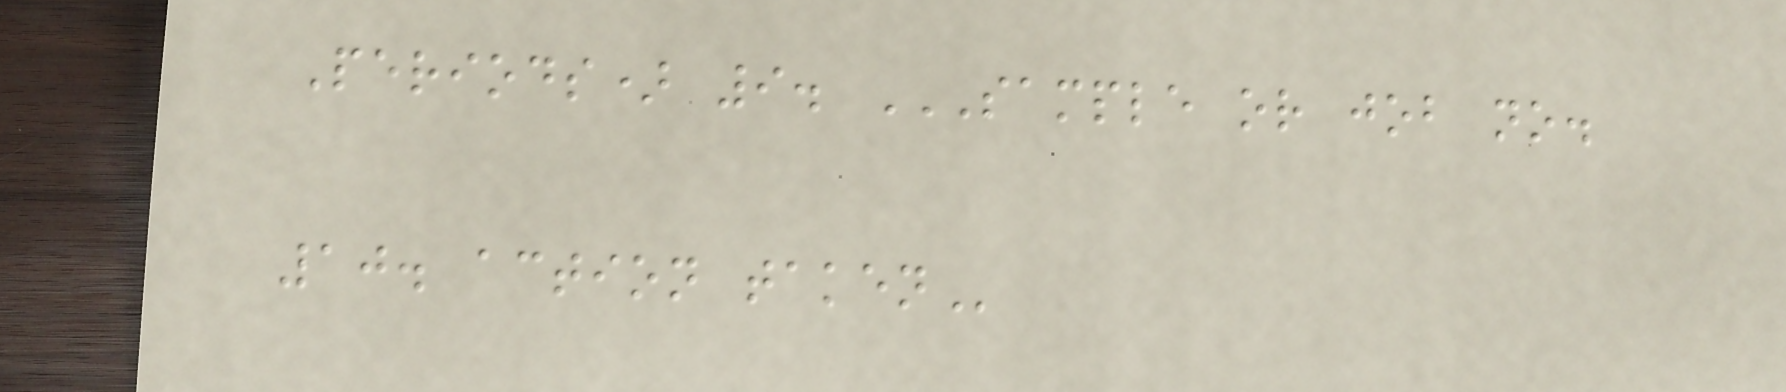Periods) 9. SAMPLE OR JOB NO.
10. ACTION TAKEN
